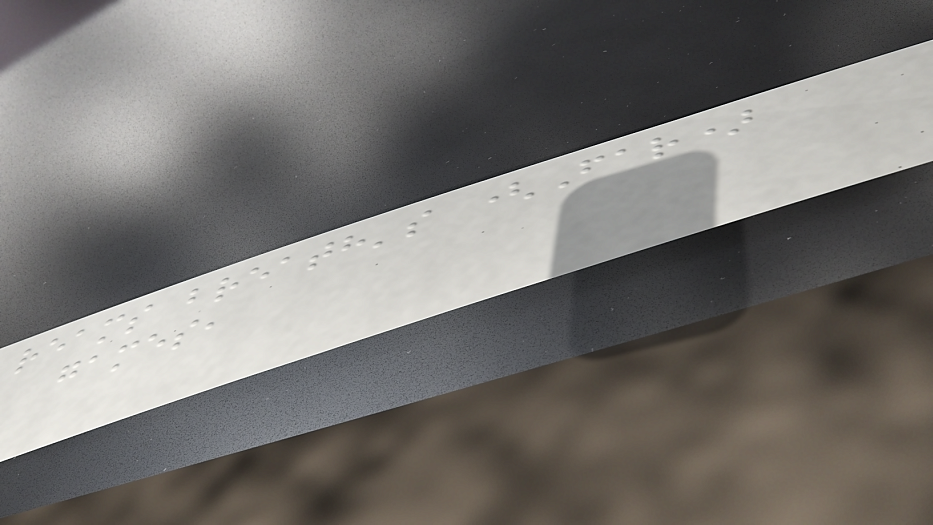reams breath's (Far)
games,
